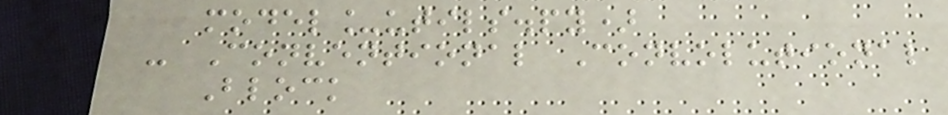model_utils.py)
- Conventional Convolutional
Block
